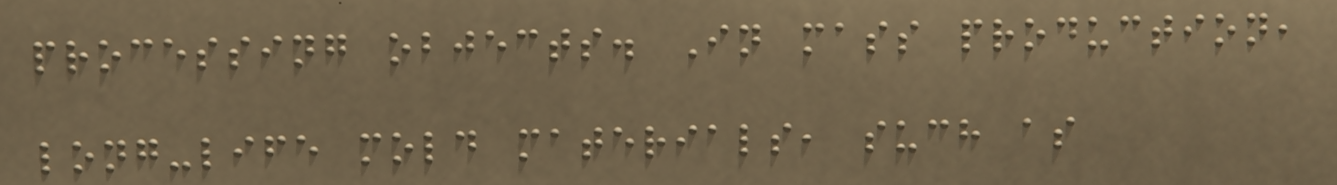processing objects. In mass production,
long-life mold materials, such as
